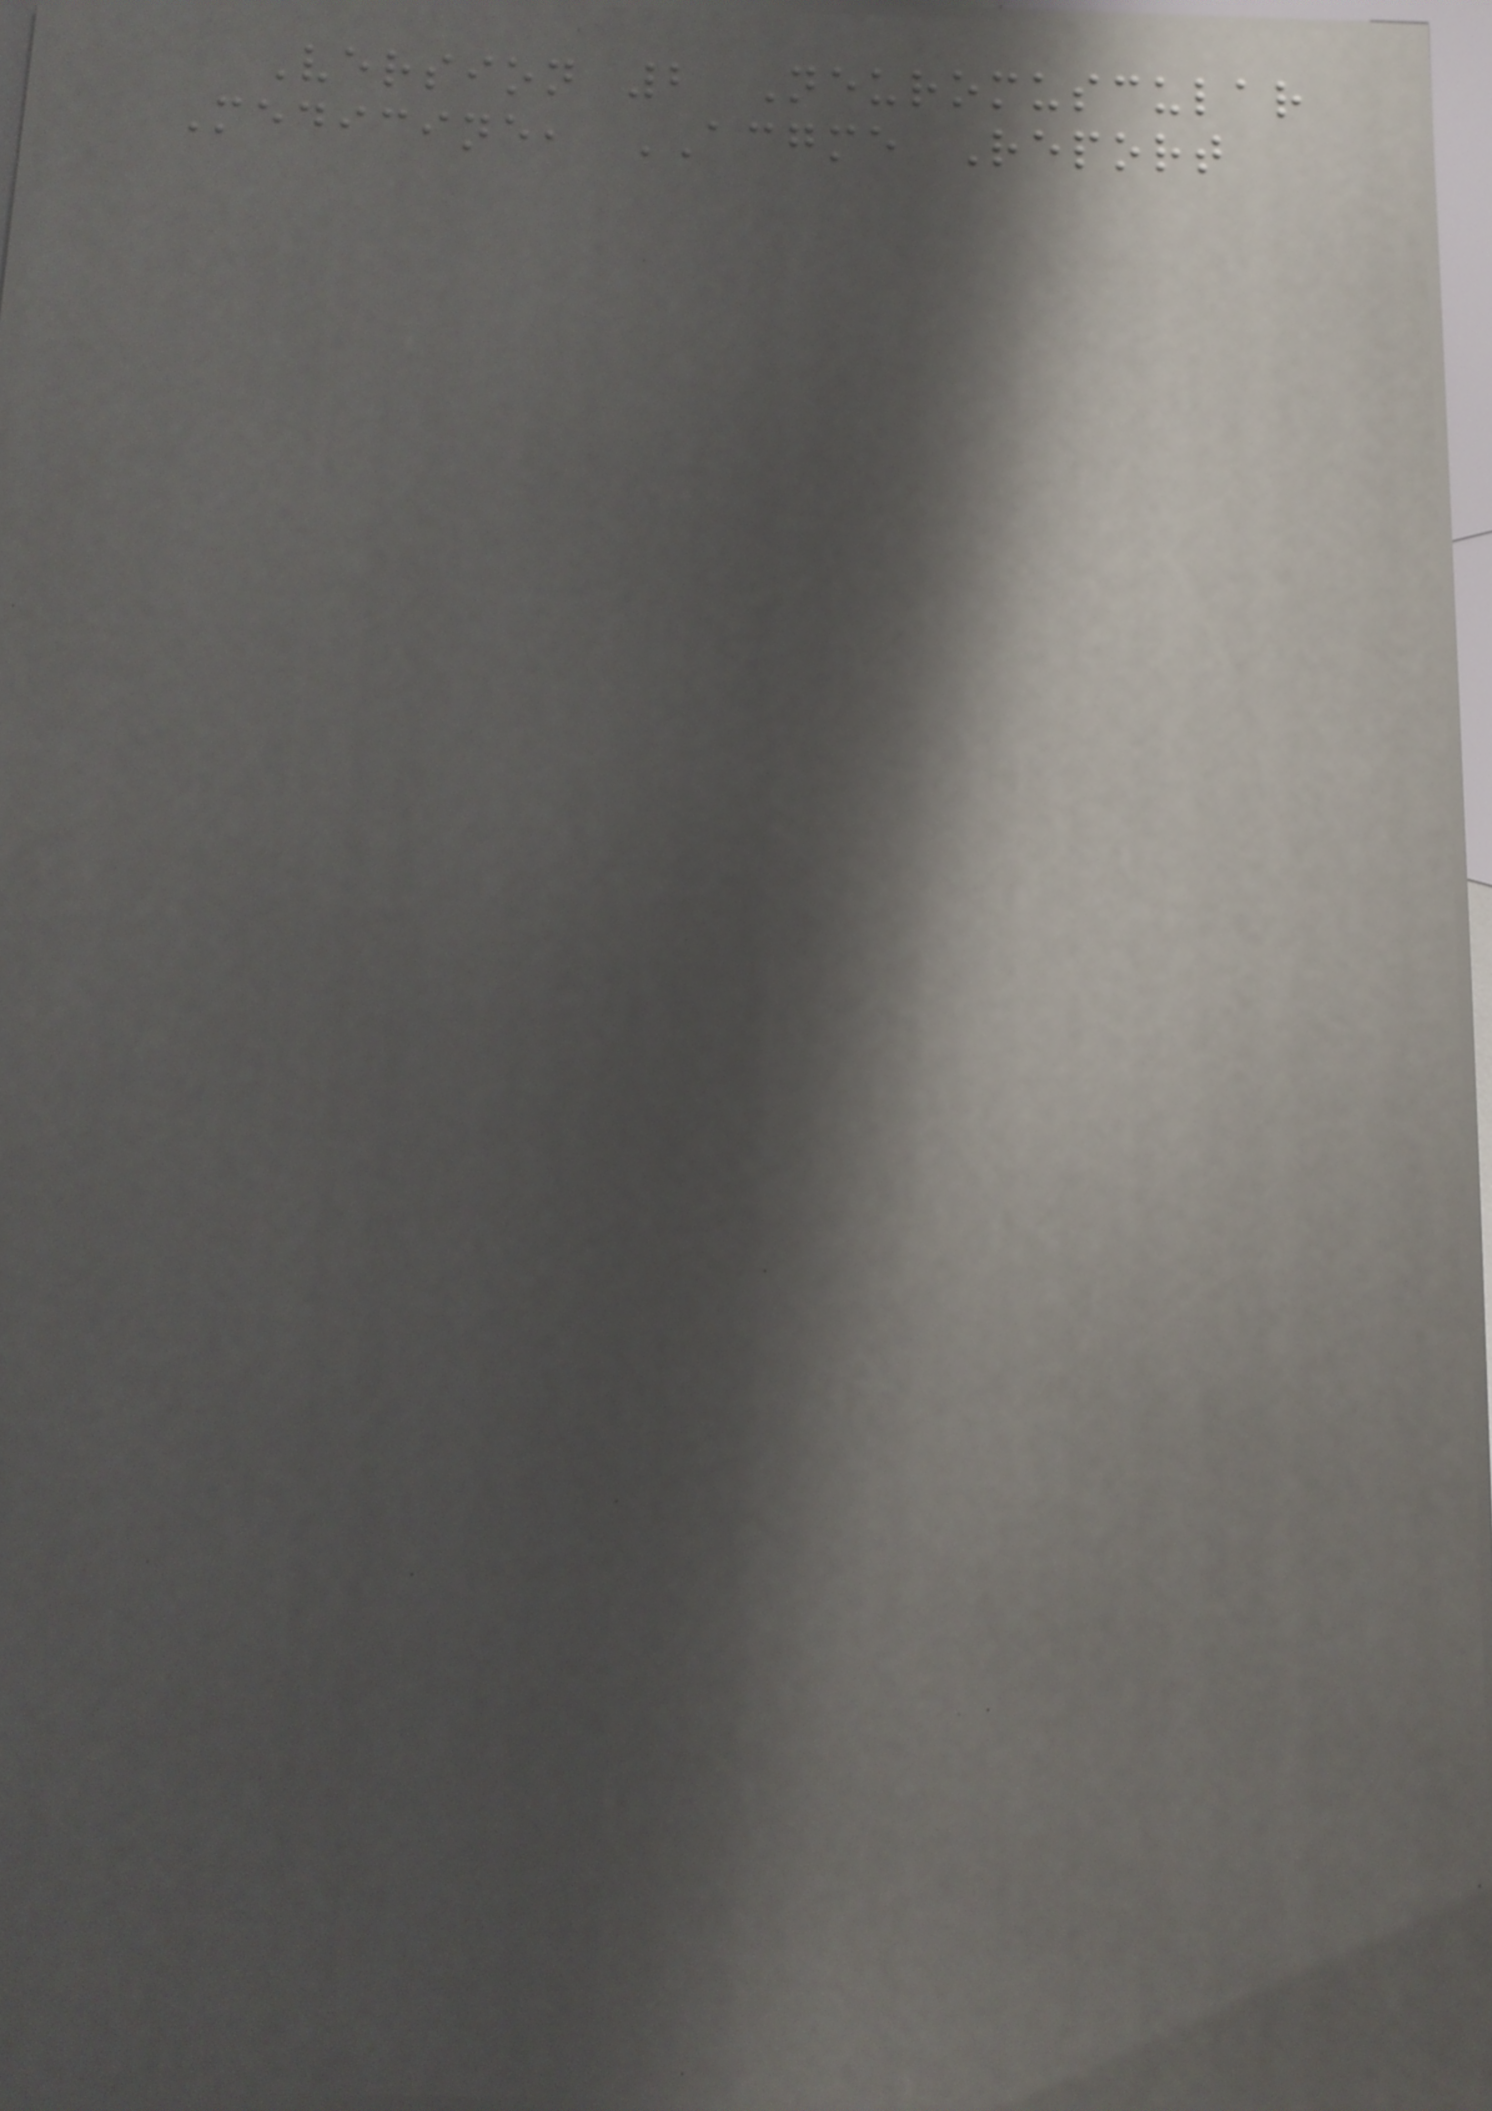Version 2 Neuromuscular
Medicine, ACGME Report
